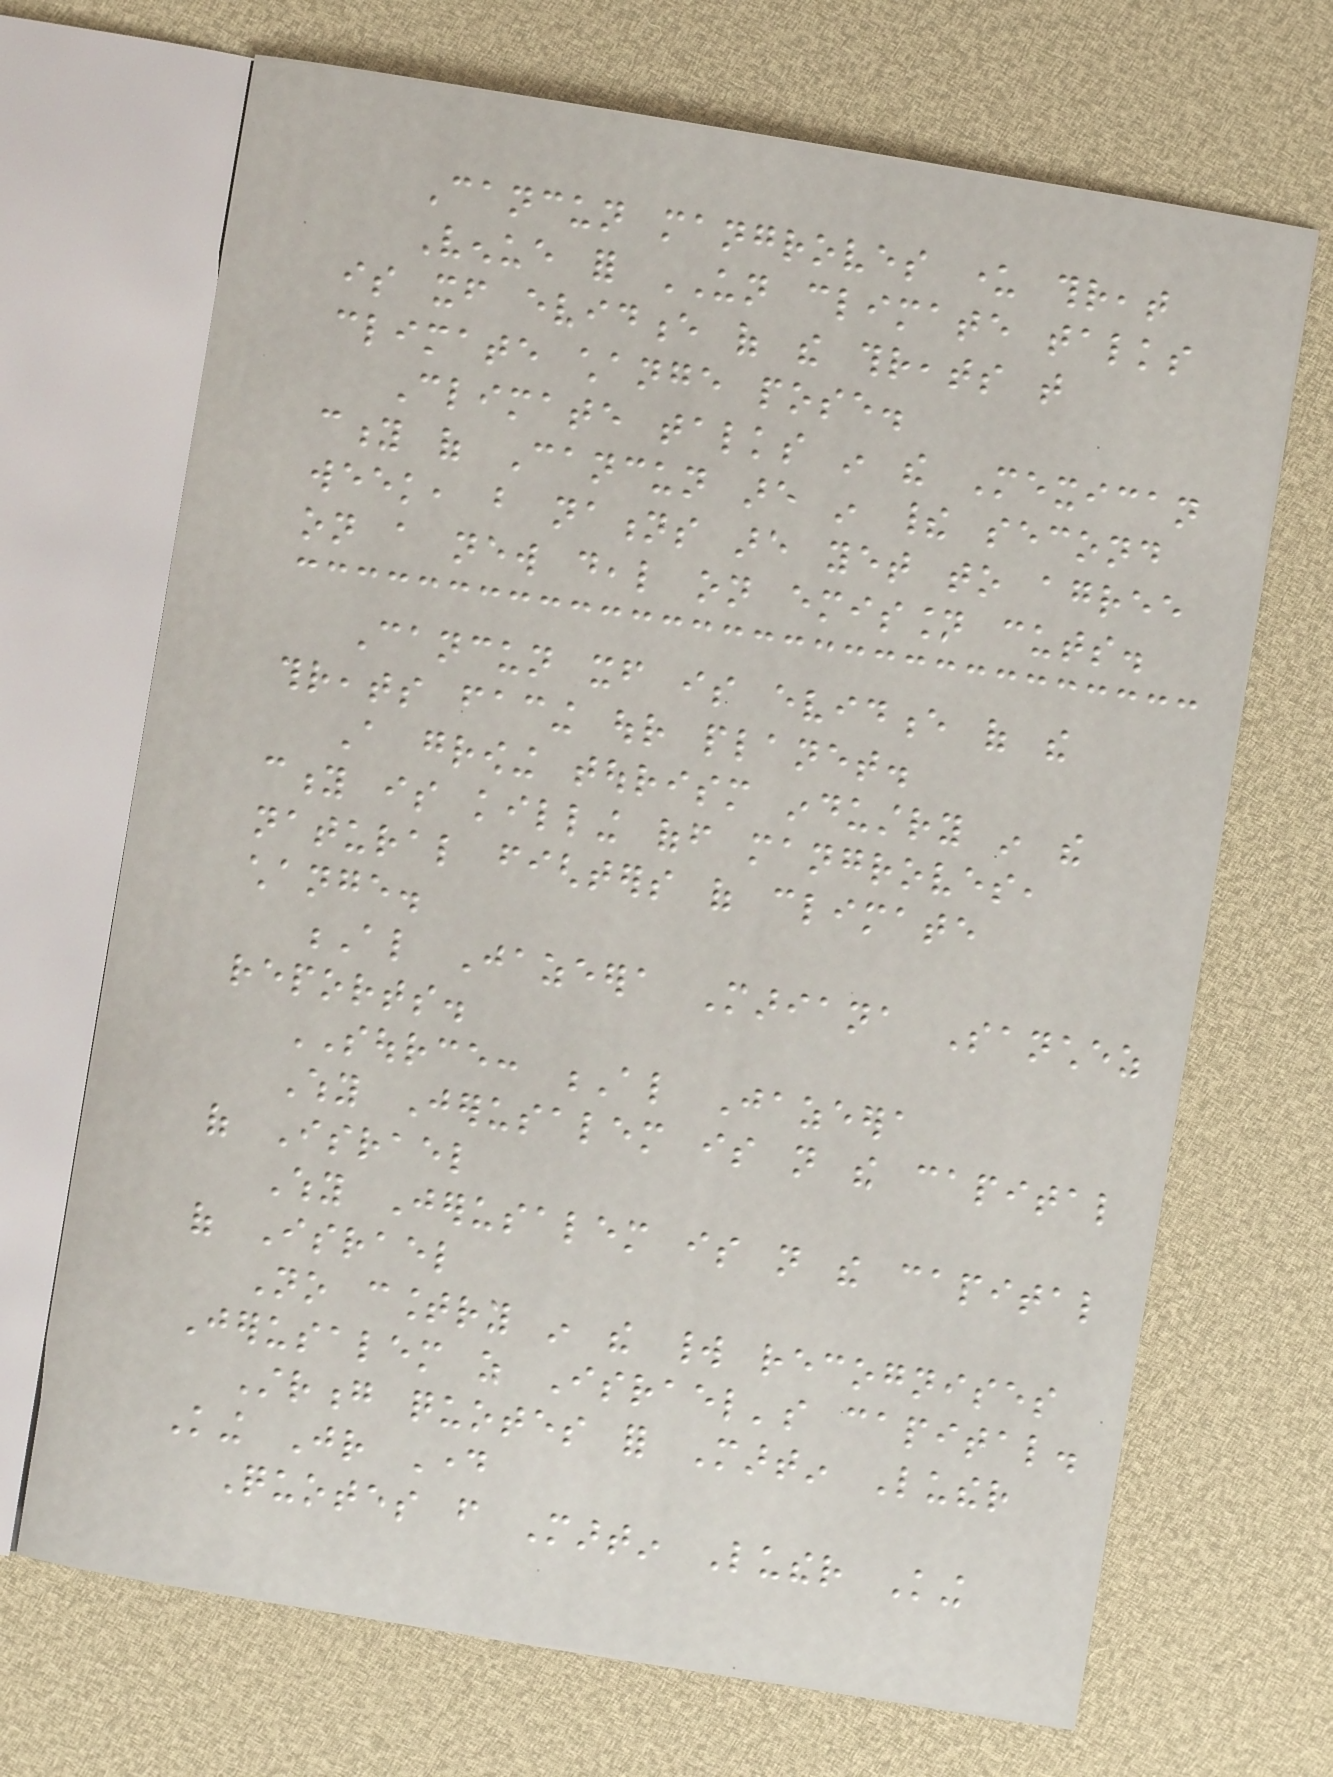Cancun mangroves under threat
Venue for UN climate talks
is itself evidence of the threats that
climate change pose.
Climate talks in the Mexican
city of Cancun are in their second
week, but nations are yet to agree
on a new deal on emission cuts.
Cancun itself is evidence of the
threats facing our planet.
A growing tourism industry in the
city is killing off mangroves,
natural fighters of climate
change.
Al Jazeera Mariana Sanchez
reports.
SOURCE: Al Jazeera
Why Jerusalem is not the capital
of Israel
Why Jerusalem is not the capital
of Israel
No country in the world recognises
Jerusalem as Israel's capital.
Strong quotes for Martin Luther
King Jr Day
Quotes from Martin Luther King
